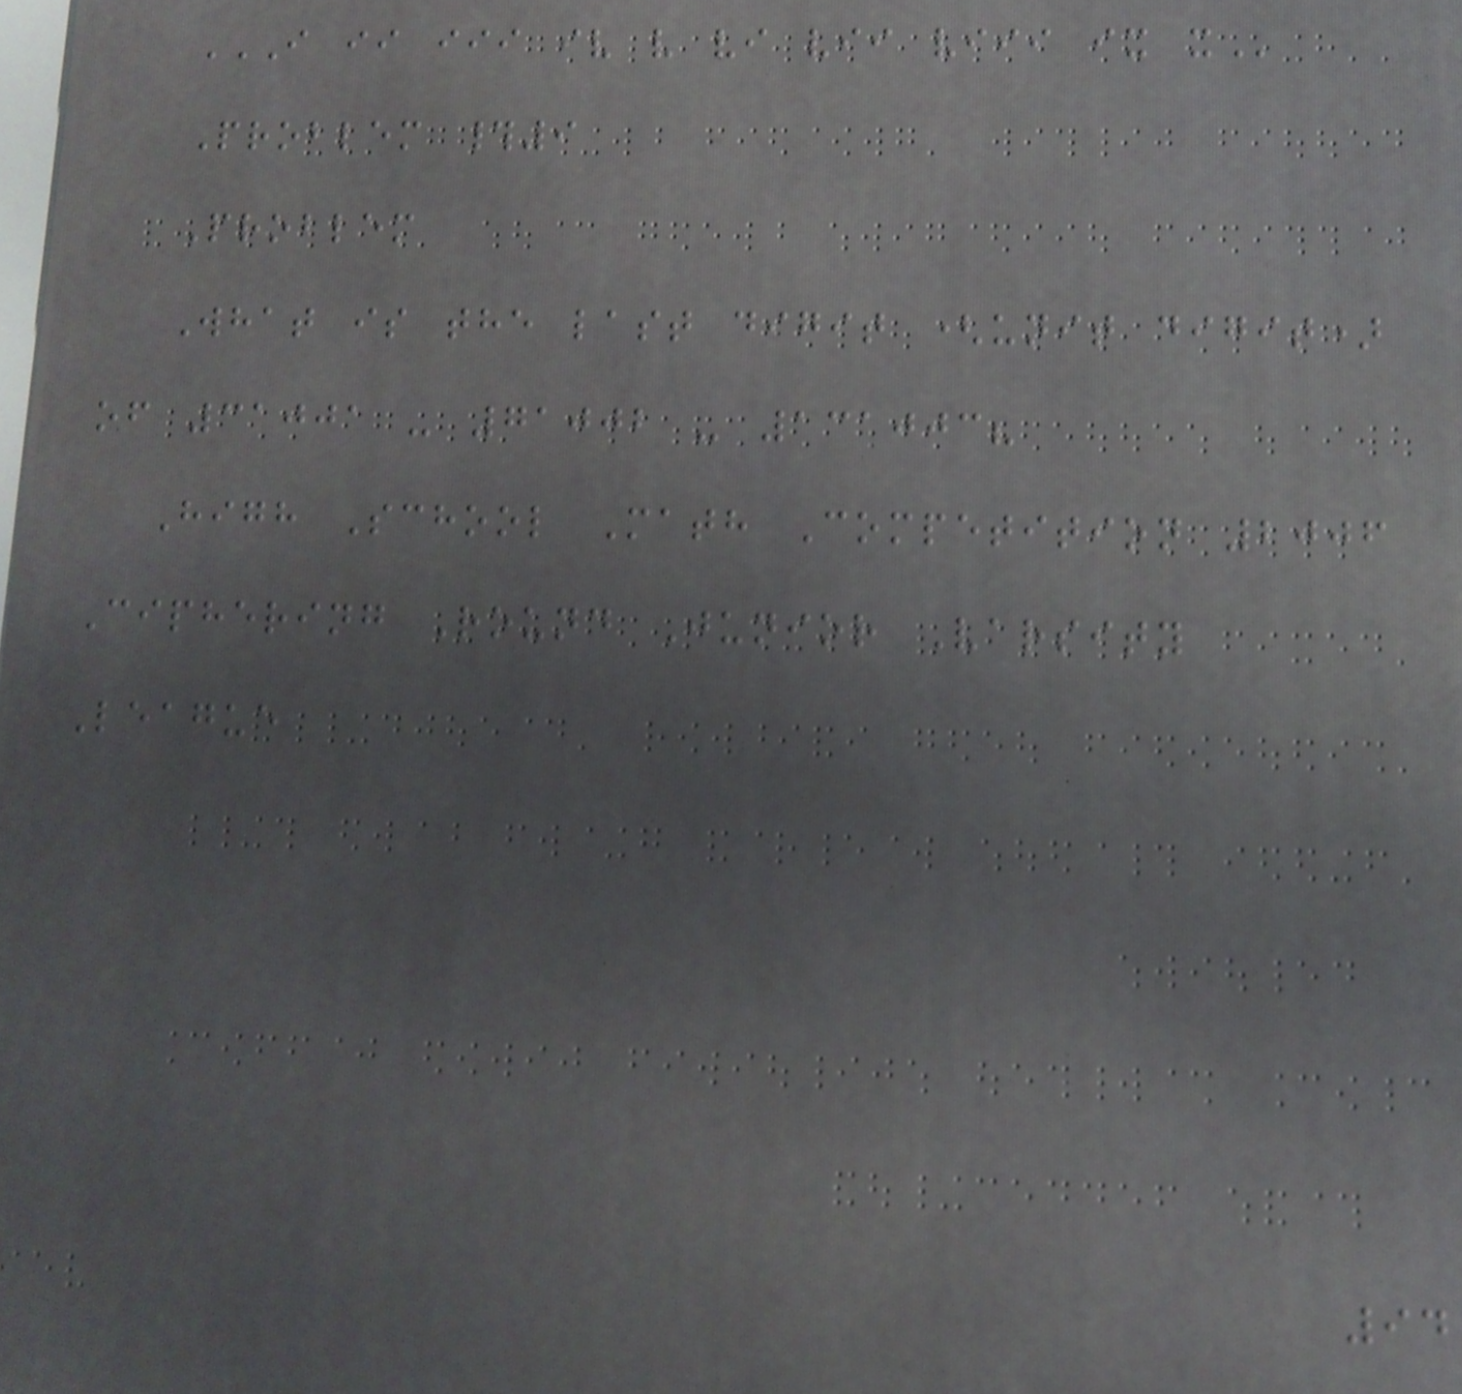I II III IV V VI VII VIII IX X
Problem #9
Problem
What is the last digit (unit digit)
of 31001 - 71002 - 131003?
High School Math Competition 2006
Ciphering Round Junior Varsity
League
94
